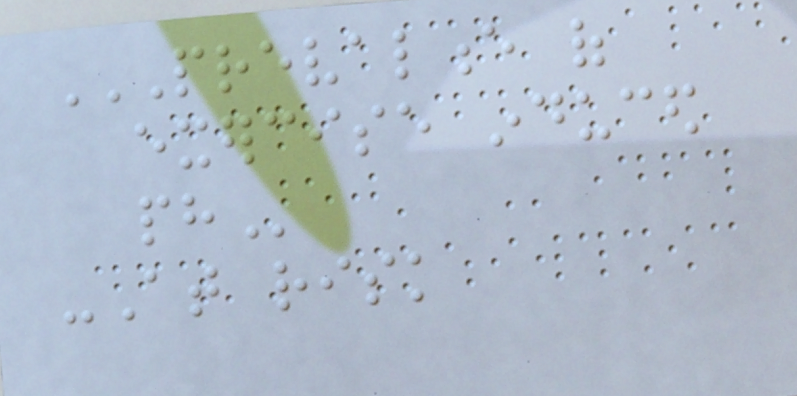PREVALENCE OF
EXERCISE INDUCED
PH
-At risk
